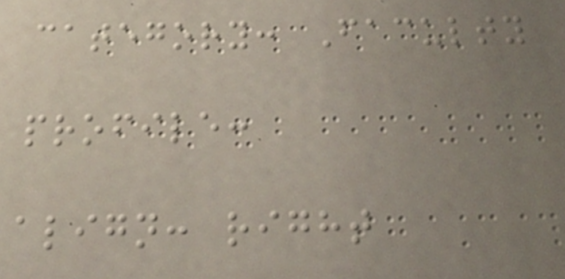category: Faculty
profile:
align: right
